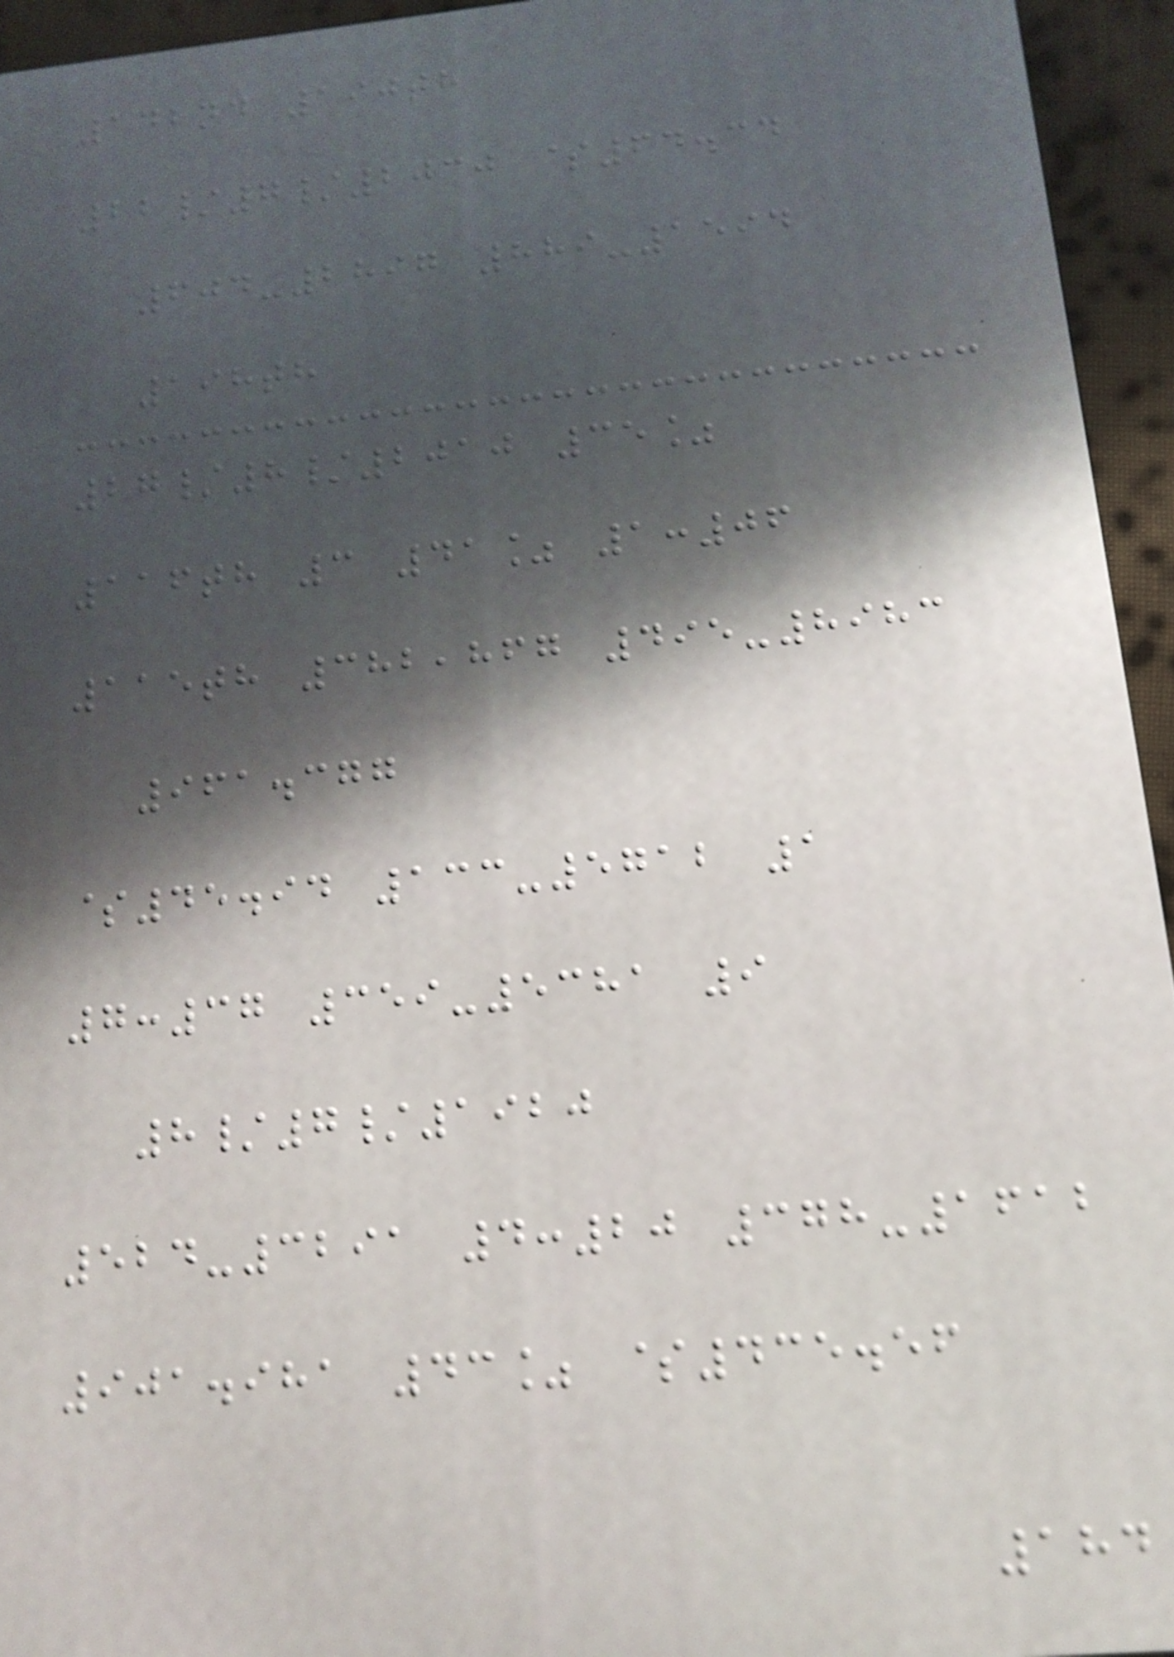142nd 190th
22/7/2030 $64.34
604-2897 889-1594
198th
27/8/2010 35%
116th 3 41% 1:06
115th 382,867 495-8983
961.377
$45.94 133-5712 1
7:37 359-5381 9
8/7/1920
524-3291 4:20 378-1612
901.981 43% $435.56
184
